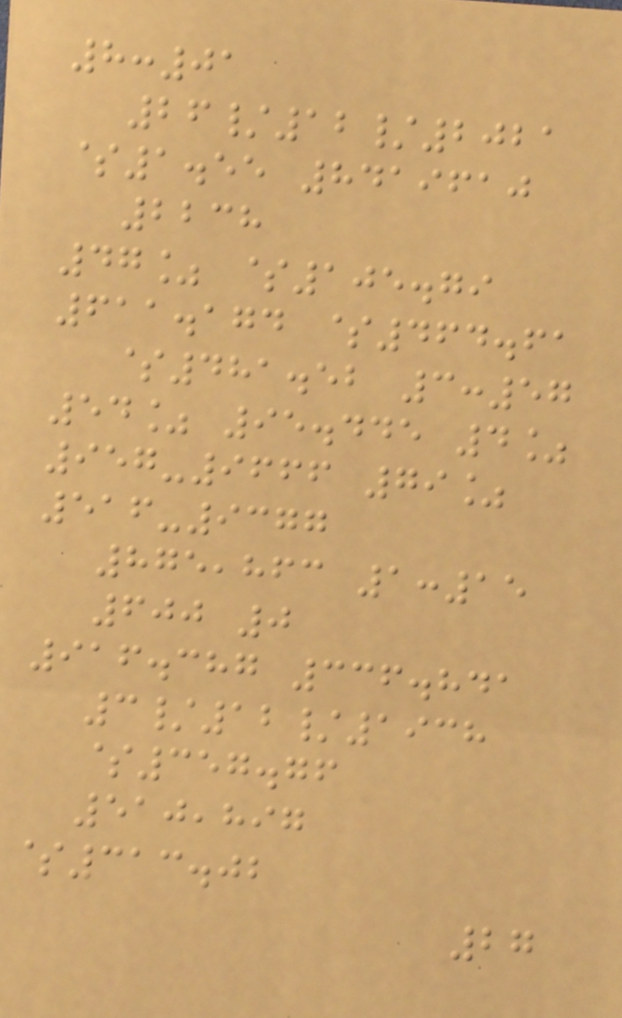8:01
26/12/2021
$1.55 8419610
2238
47% $105.79
611.174 $464.61
$481.52 3:57
54% 95.445 4%
957-9666 79%
516-9377
875,863 1:15
600 0
916.387 336.841
3/12/1938
$357.76
510,897
$313.02
27
